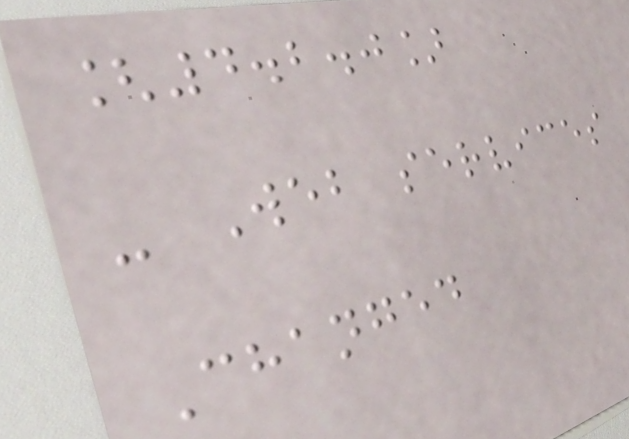[4.2.0]
- Web services
Changed
